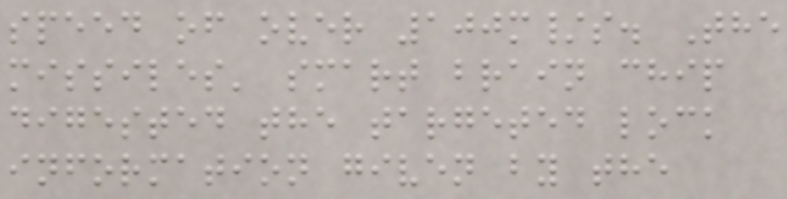speed of over 100m/s. The
missiles' smart brain chip
digested the targeted lock
information given by the
